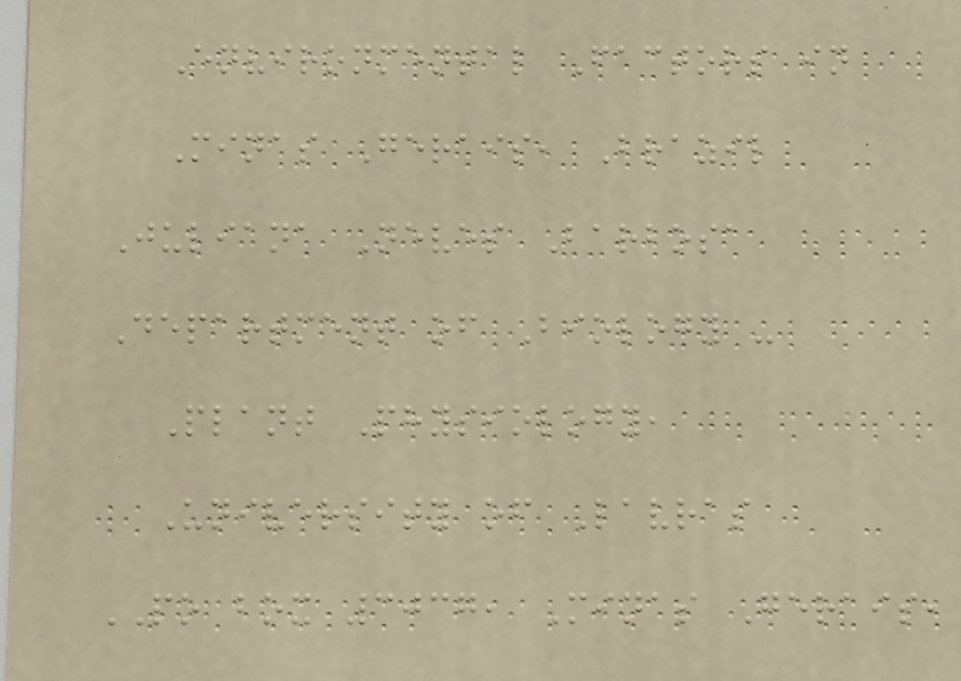Environmental Factors in
Minas Gerais, Brazil
Juliana Neves Barbosa
Department of Biology -
Plant Physiology,
University of Lavras
PO box 3037, Minas Gerais,
